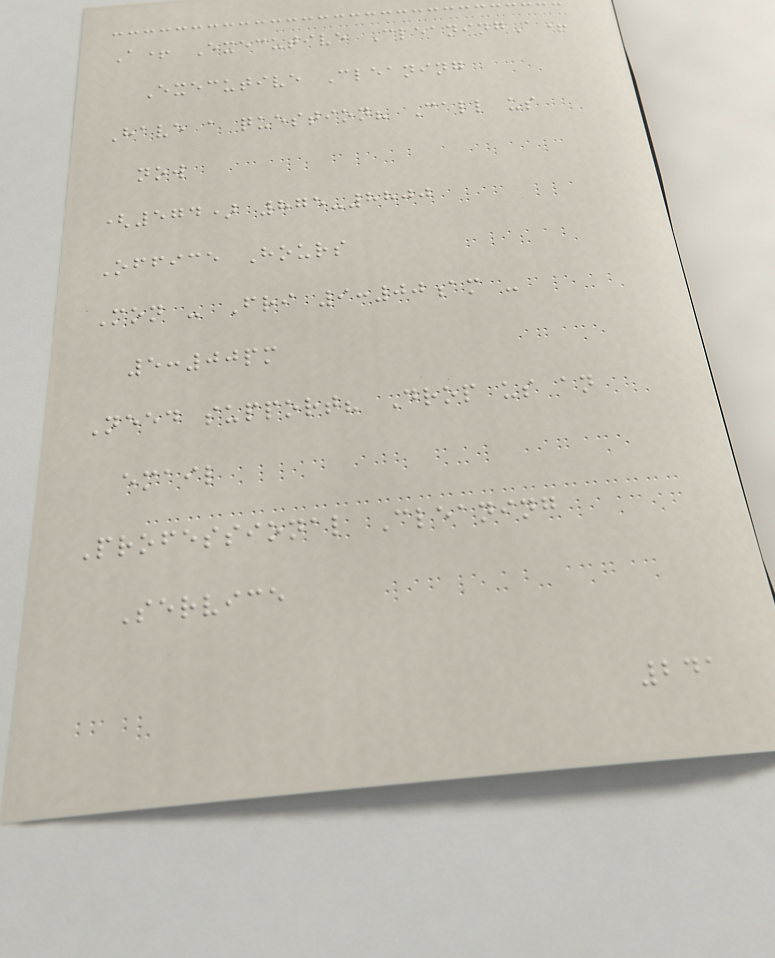A+ Executive CleaningA+
Executive Cleaning
Have a question? Call us
now
(574) 875-8800
Office Hours
Mon - Fri 9:00am -
5:00pm
Need support? Drop us an
email
Professional Cleaning
Service
241
